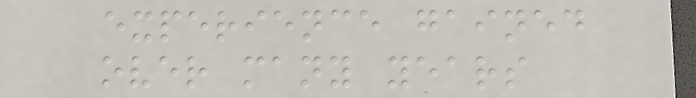experience gained
over many years
